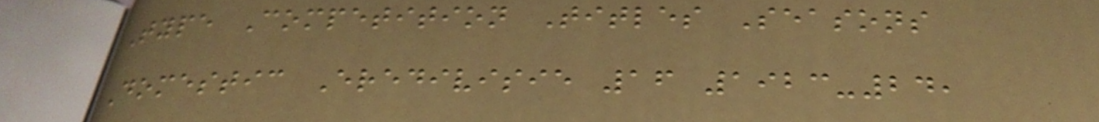Type Competition Titles Seasons
Domestic Eredivisie 16 1923-24,
